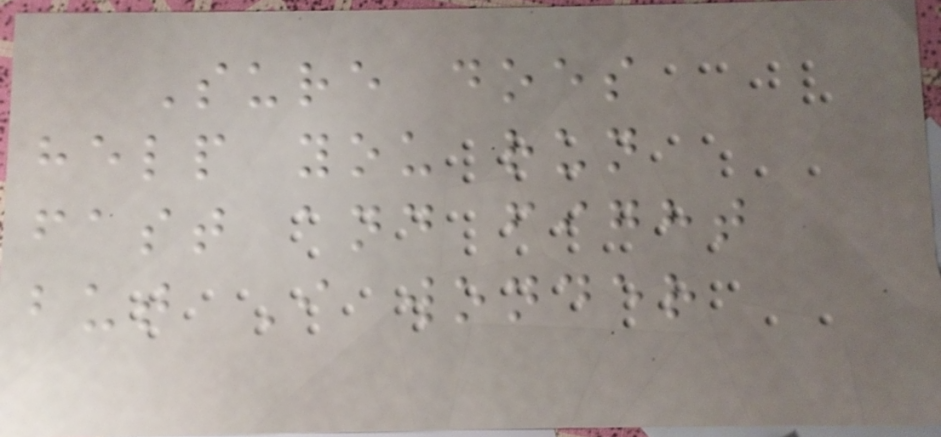Sure does
help you run
fast and fight
but I wonder
